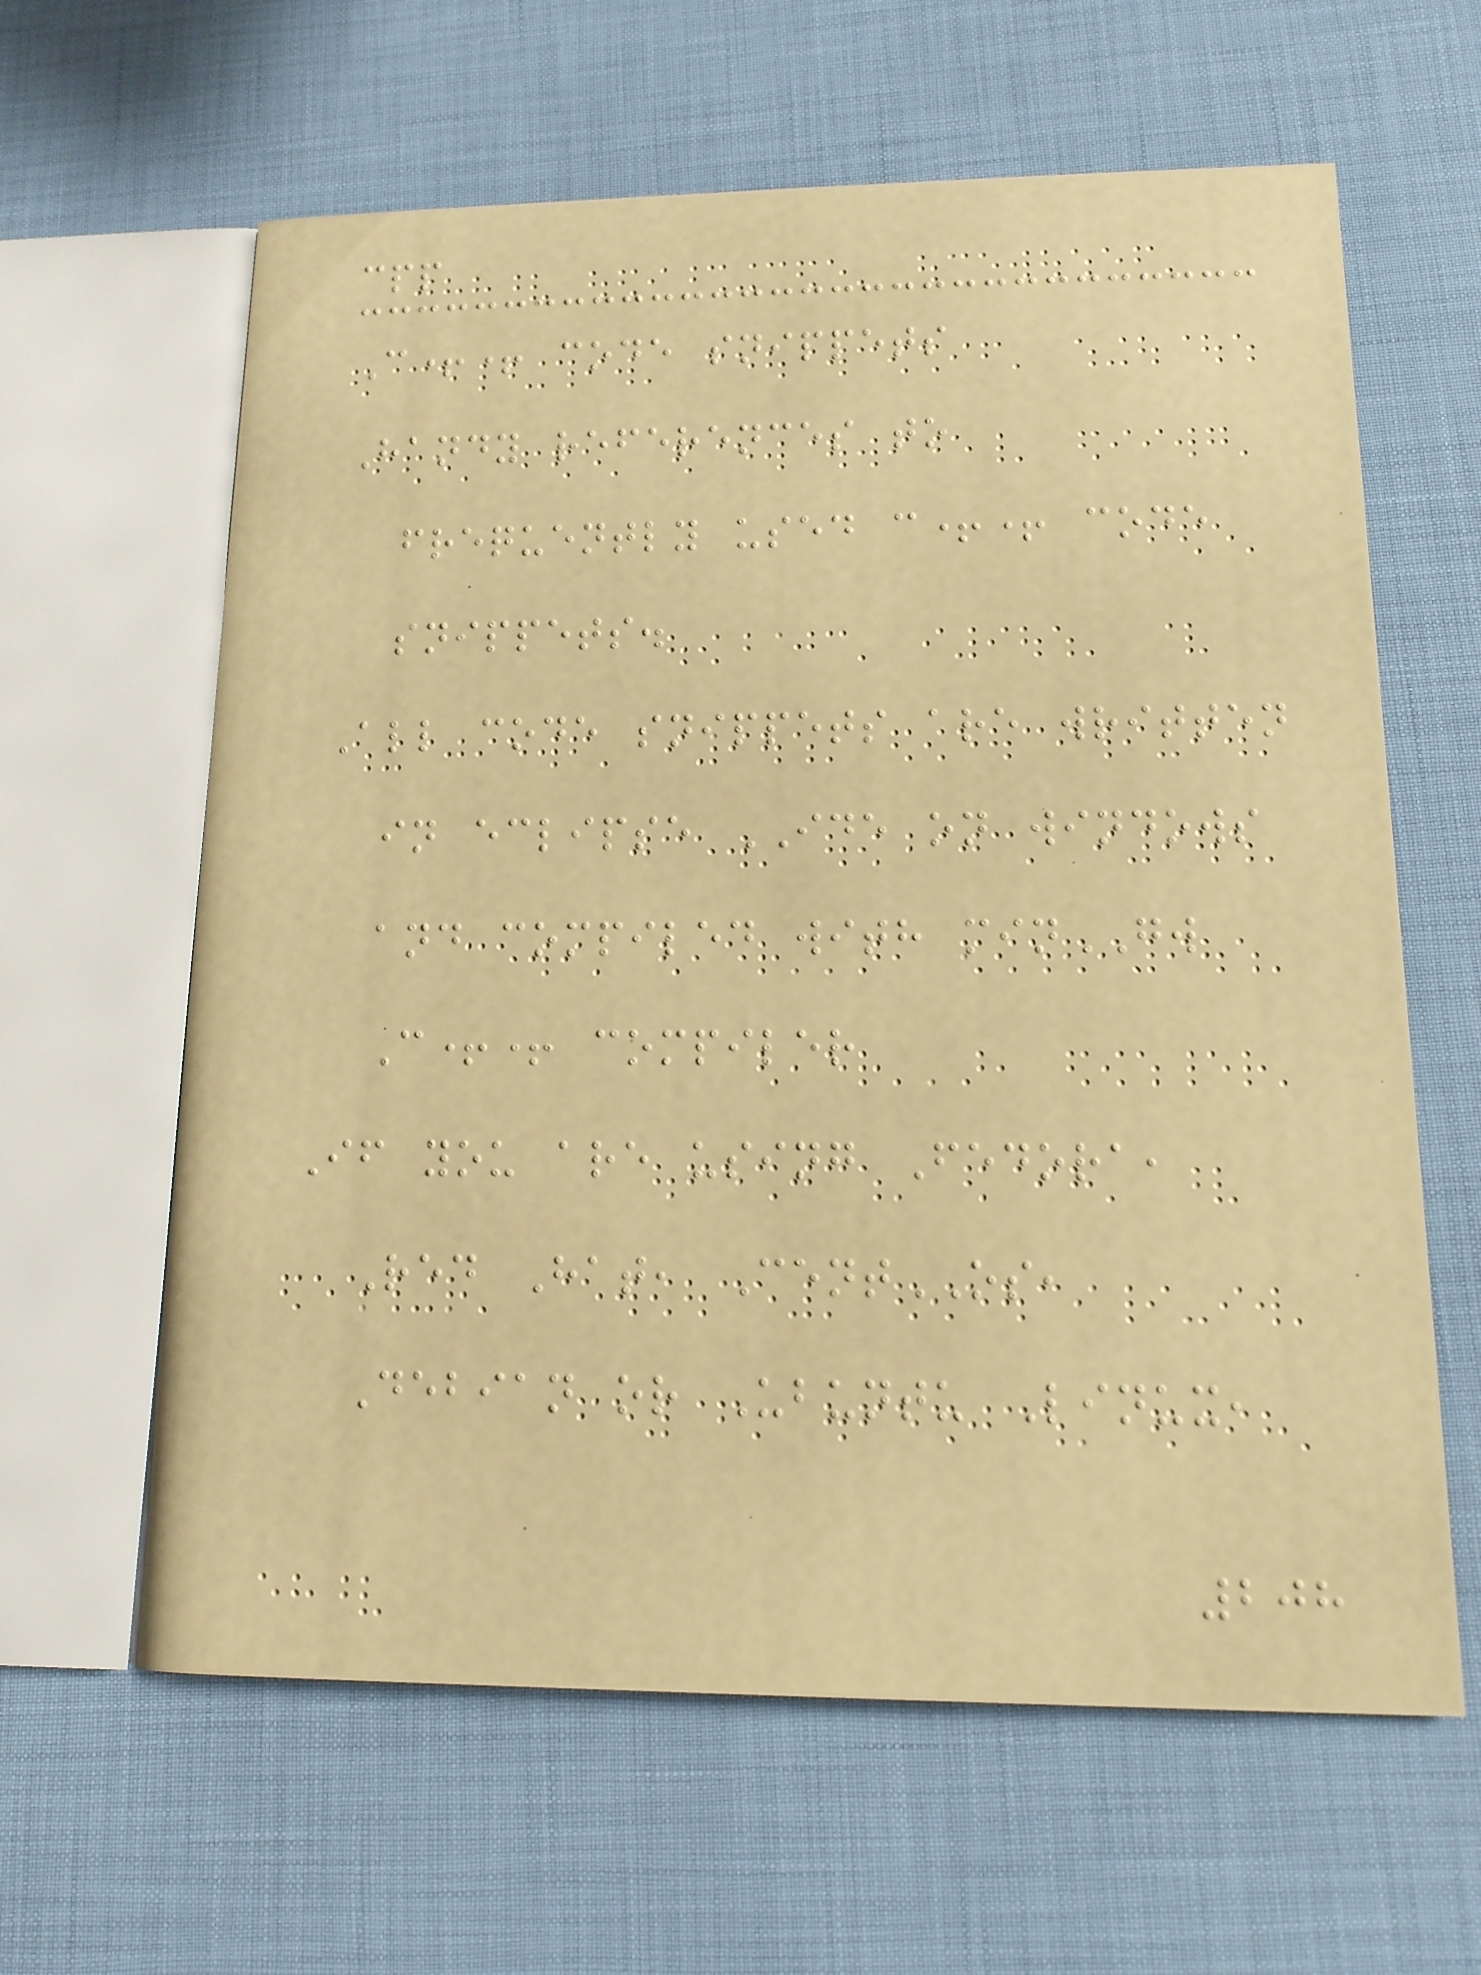cpp
C++ code snippets
Handy references to
frequently used c++ code
snippets.
All code snippets are written
in eclipse IDE on windows
and compiled with minGW
C++ compiler
If you are using Fedora,
Red Hat, CentOS,
Debian or Ubuntu Linux,
208
